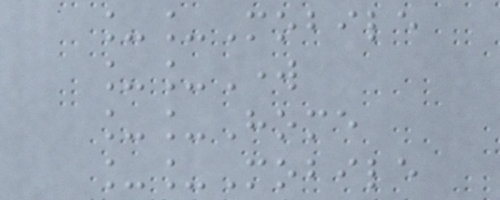__Mobile
__Work
__Home
__Mobile
